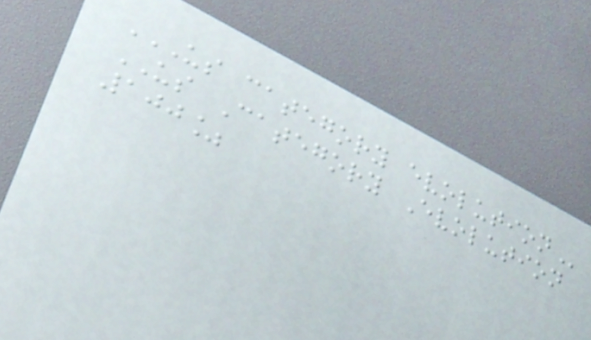US CATEGORY EVOLUTION
US Category Evolution
100%
